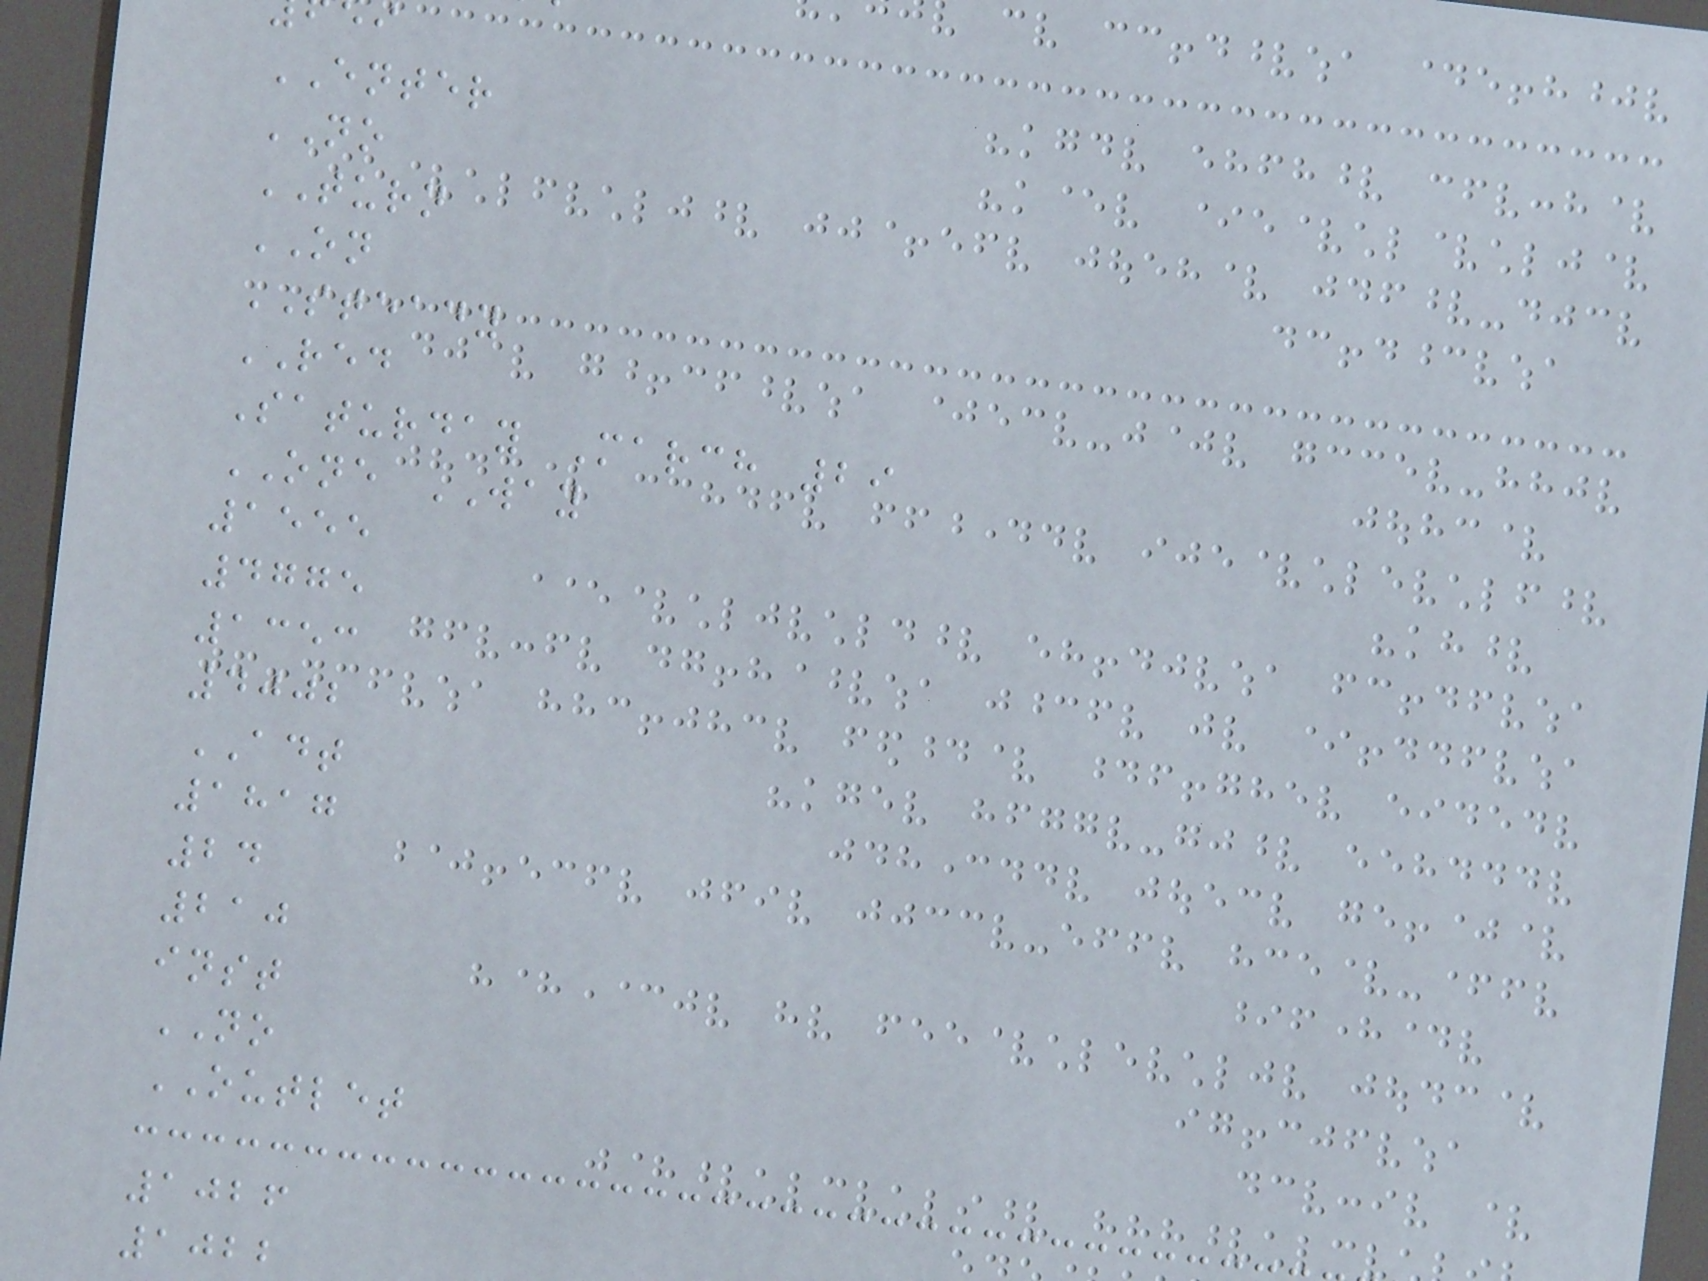ENTER
NO
TURN
ON
STEADY
RED
Saturday March 29
ONE WAY
1555
4775
1353
4002
ADT
1817
24
210
inst
NO
OUTLET
1026
1022
